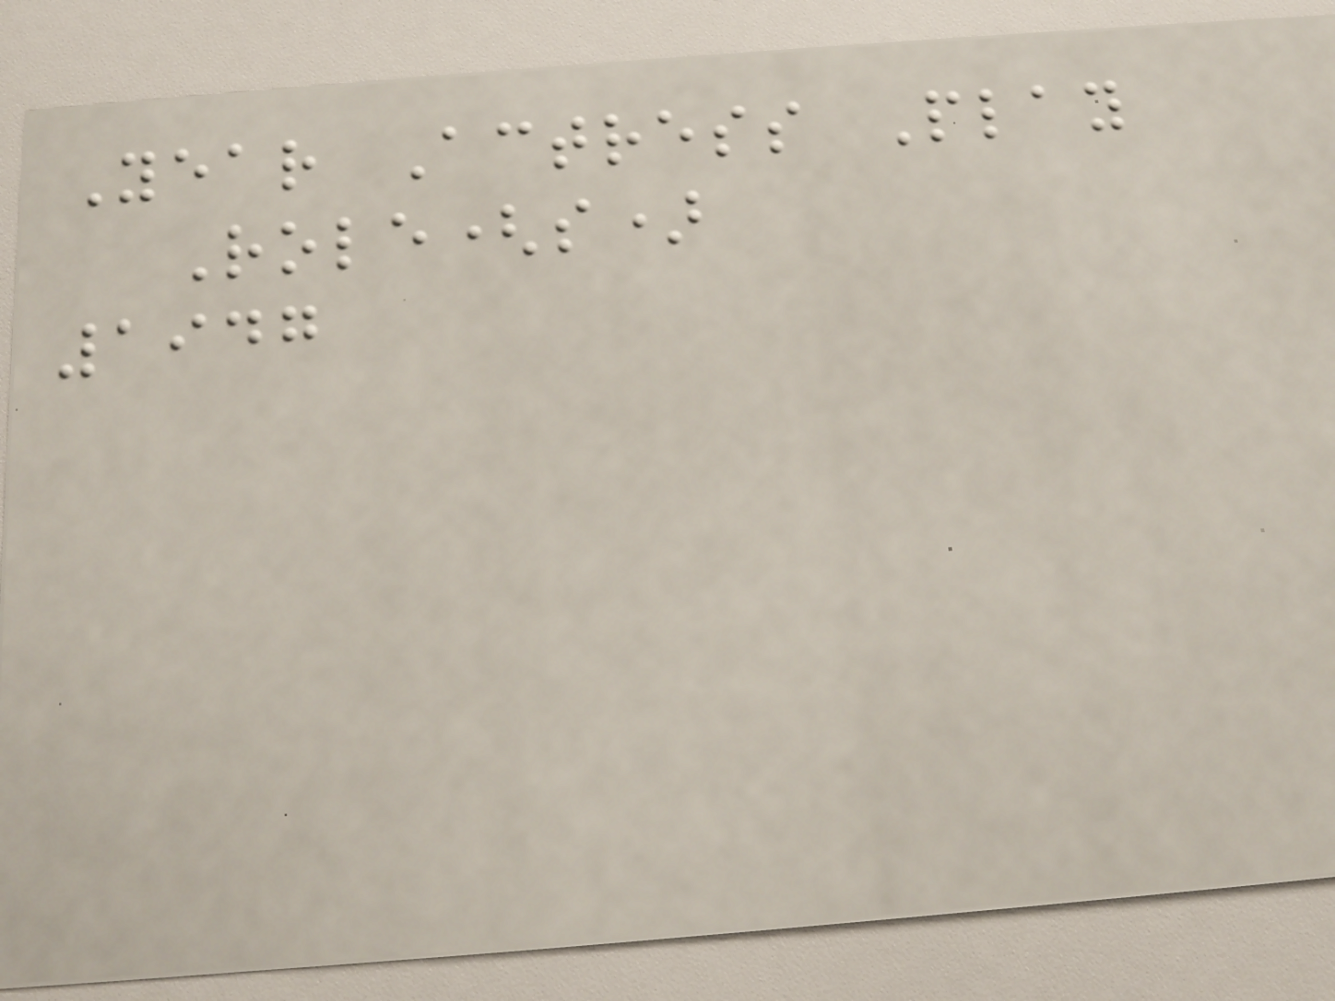Year Actress Play
Role(s)
1947
